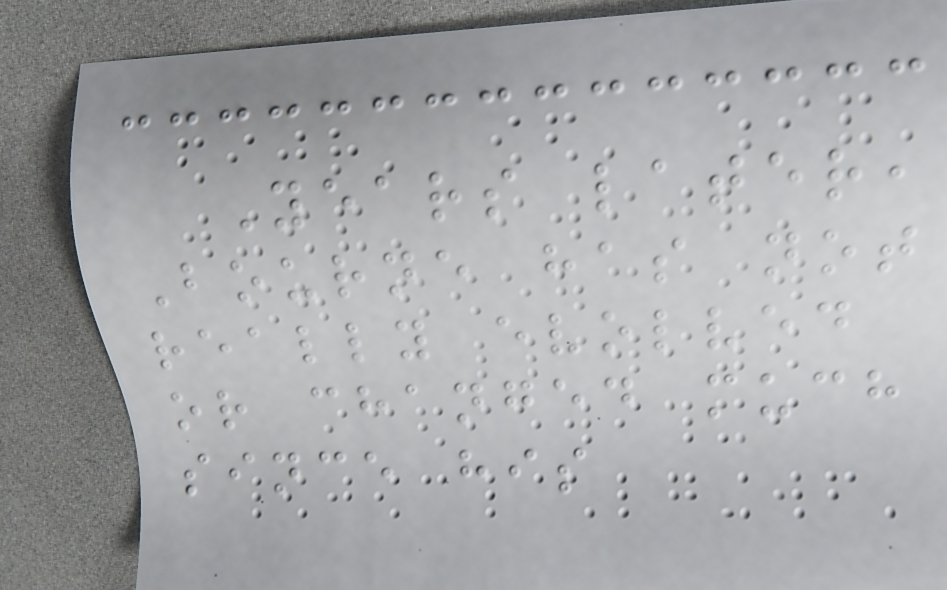Years later,
Bourne has not
really evolved
or changed much
since his
